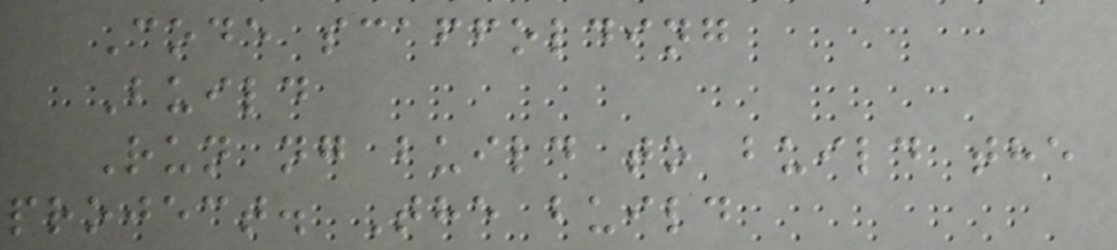Code scaffolding
Build
Run ng build to build the
project. The build
